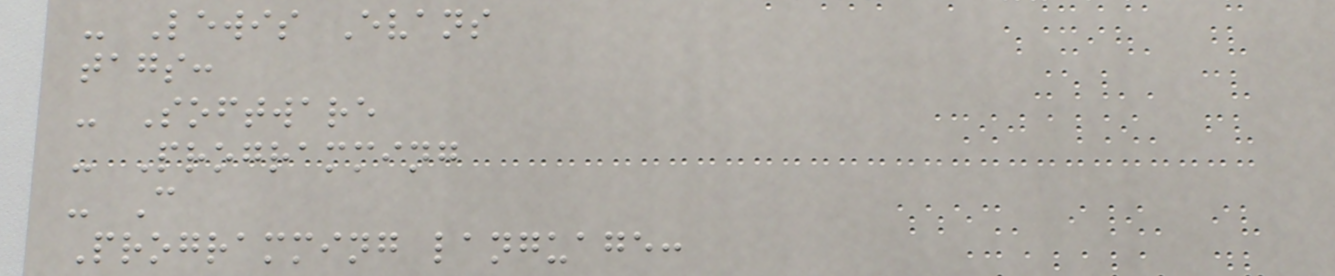- Lewis Evans
tags:
- Software
- Programming
- C
Programming language:
